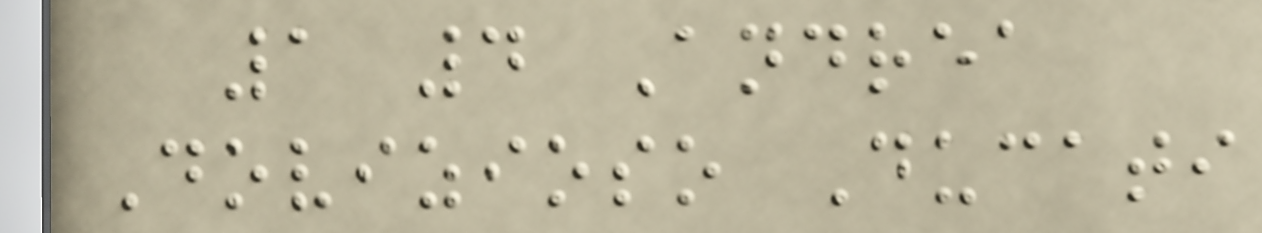1 4 Andrea
Dovizioso Ducati
